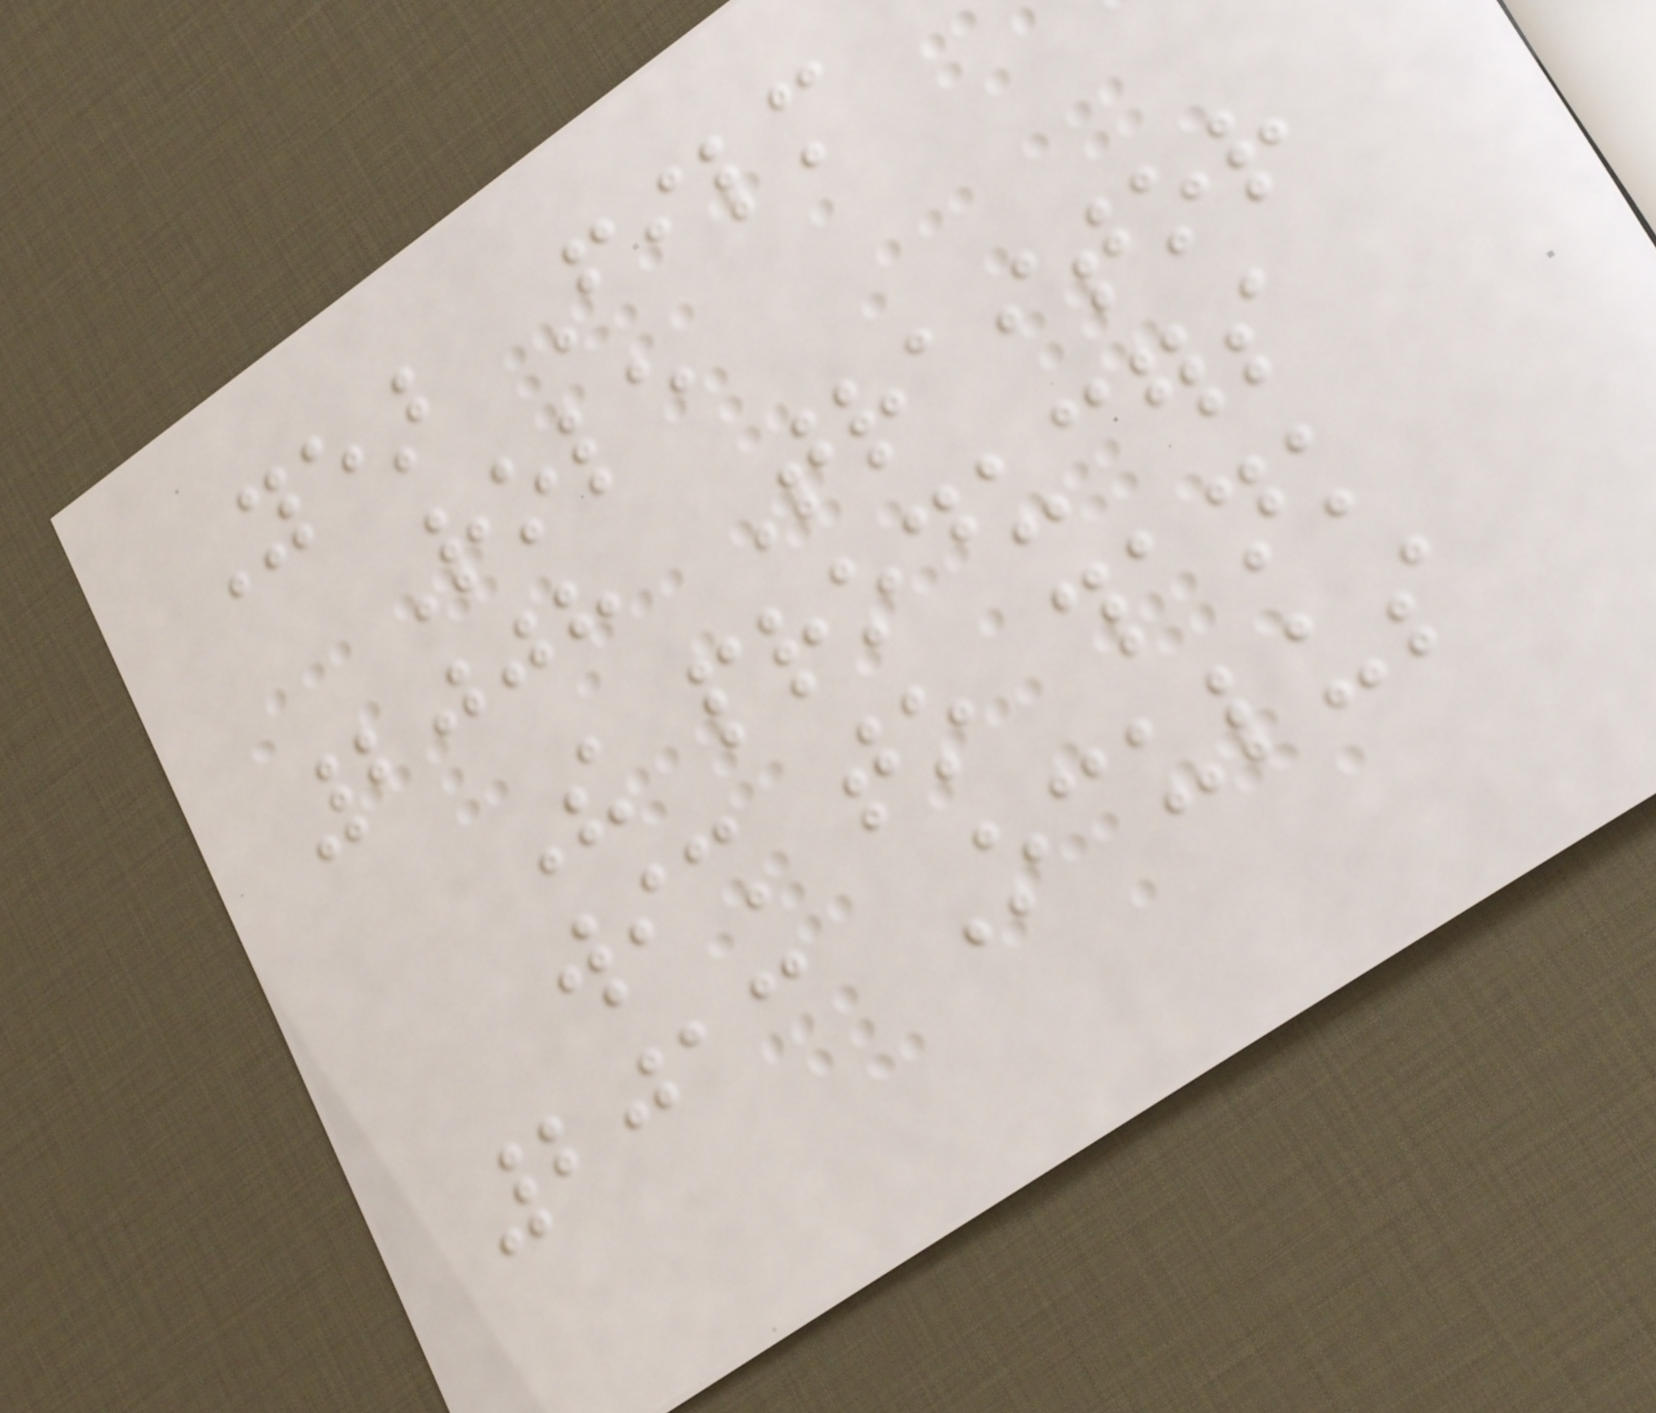Year Film
Role
2008 Traitor
The producers
wish to thank
2013 Oculus
